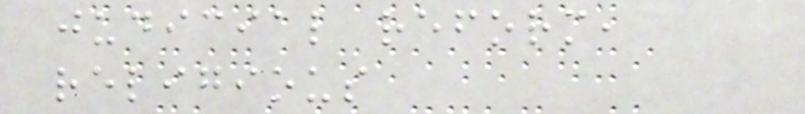judicial reform,
religious
